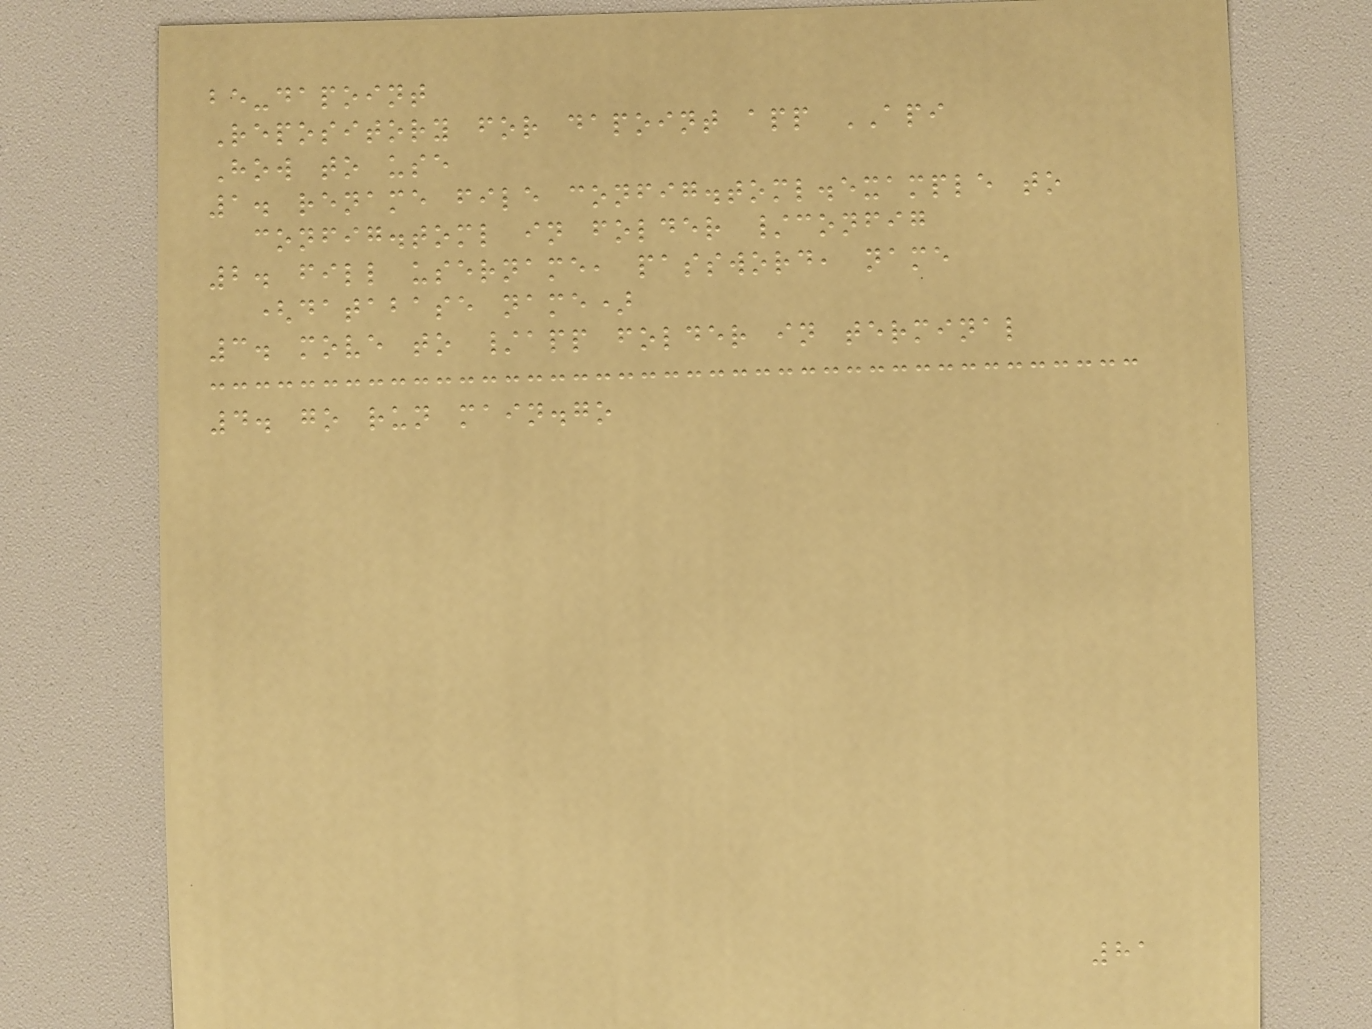be-dapoint
Repository for dapoint app API
How to use
1. rename file config.toml.example to
config.toml in folder /config
2. fill username, password, name
(database name)
3. move to /app folder in terminal
4. go run main.go
81
